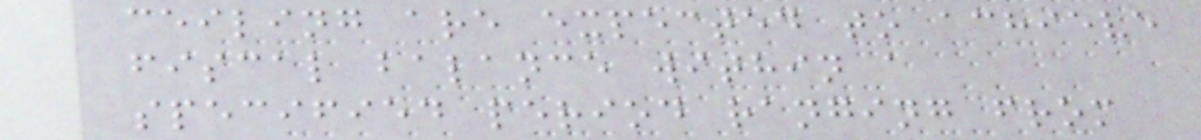ceiling are expected to achieve
fiscal balance within a
specified period ranging from
